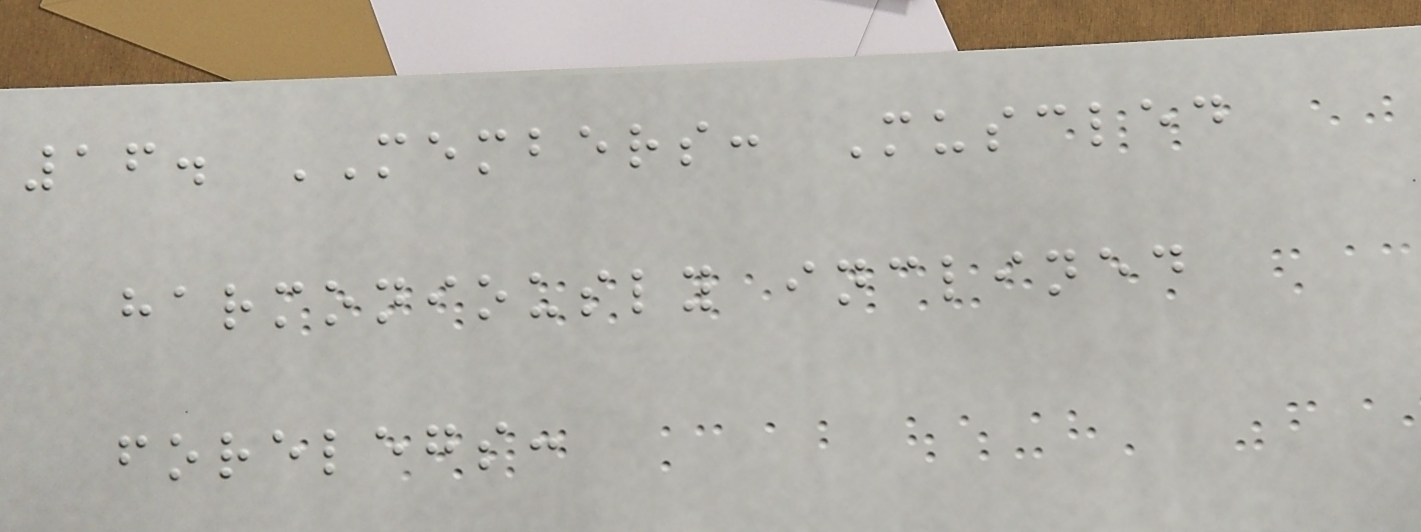16. MEMBERS: Muscled
harmoniously inclined
forelegs:
